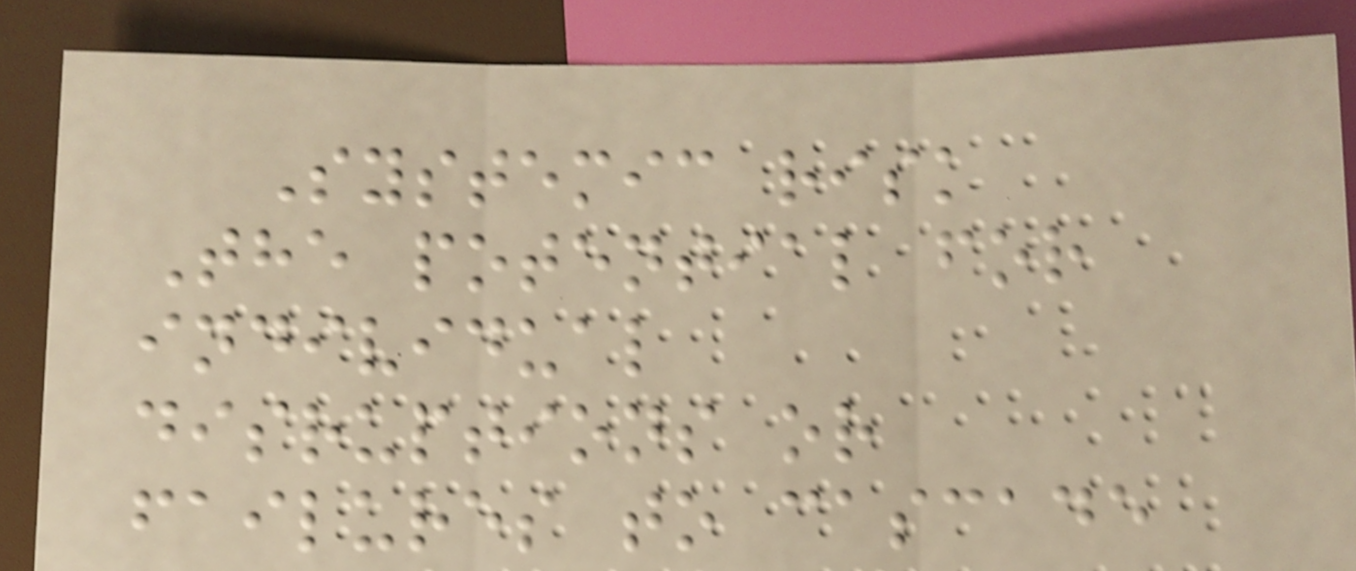Systemic risk
The potential for
individual
disruptions or
failures to cascade
